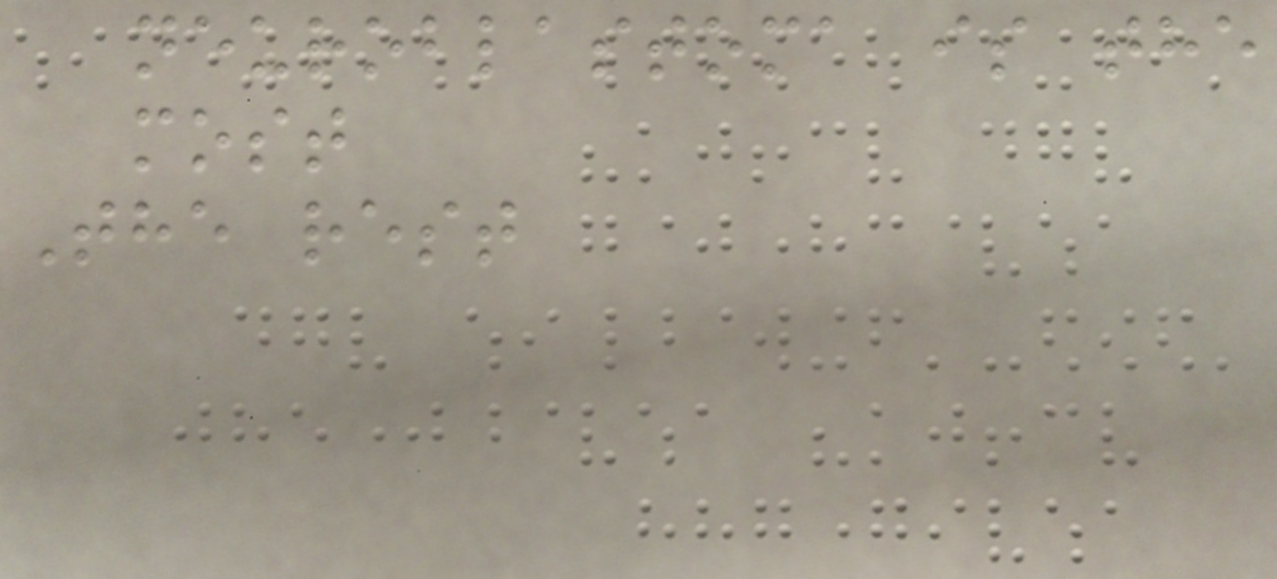neuroblastoma is the
most
The rest
